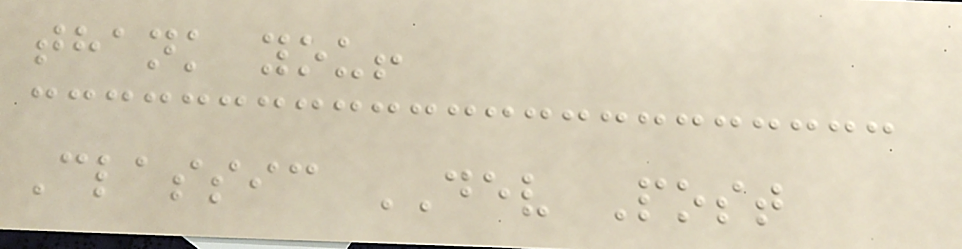thank you!
Classic DEV Post
